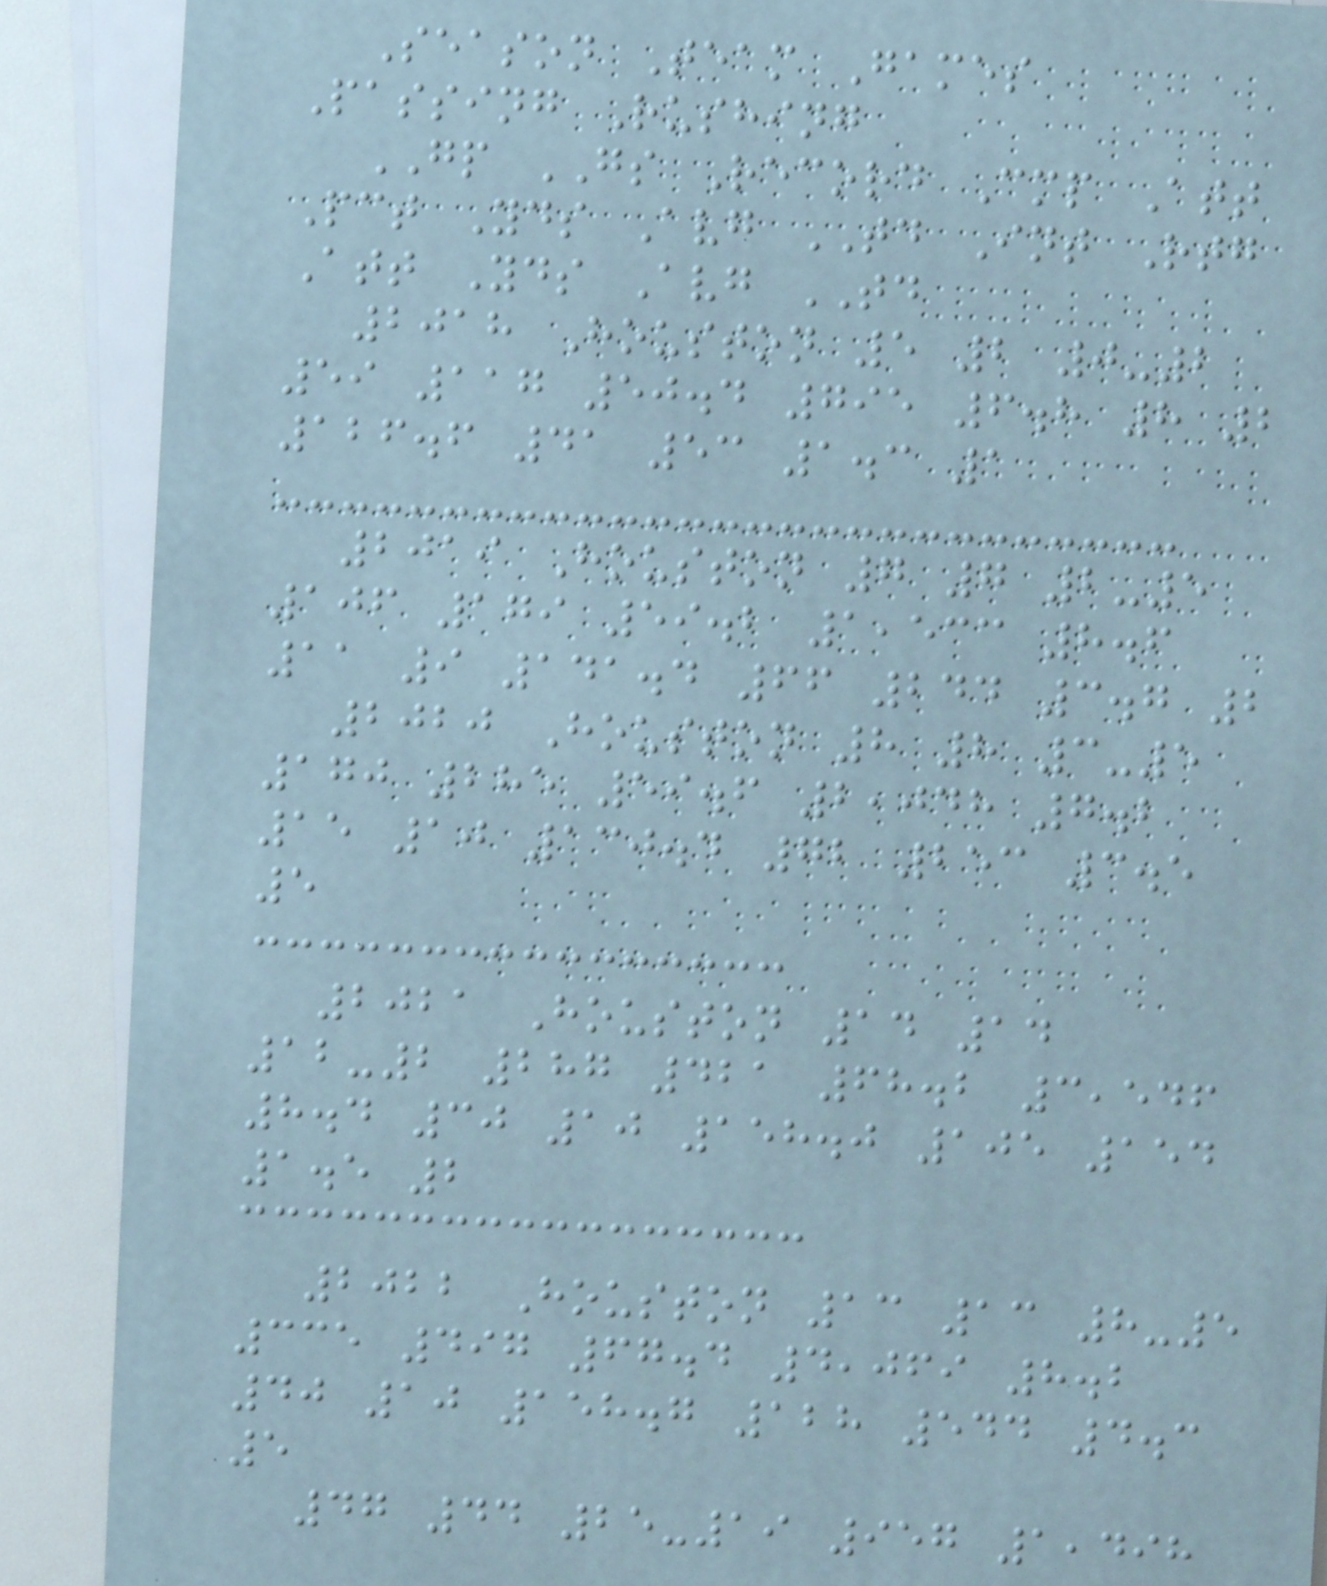Season Team Games
Passing Rushing
GP GS Record Cmp Att
Pct Yds Avg TD Int Rtg
Att Yds Avg TD
2018 Houston 5 2 0-2
59 117 50.4 795 6.8 8 2
126.6 41 53 1.3 1
2019 Houston 7 7 2-5
106 179 59.2 1,533 8.6
11 9 141.4 66 244 3.7 2
2020 Houston 8 8 3-5
170 285 59.6 2,048 7.2
15 10 130.4 72 253 3.5
5
2021 Houston 14 14
12-2 287 421 68.2 3,546
8.4 30 10 158.0 105 154
1.5 2
2022 Houston 13 13 8-5
335 497 67.4 4,069 8.2
40 10 158.7 128 544 4.3
5
47 44 25-19 957 1,498
